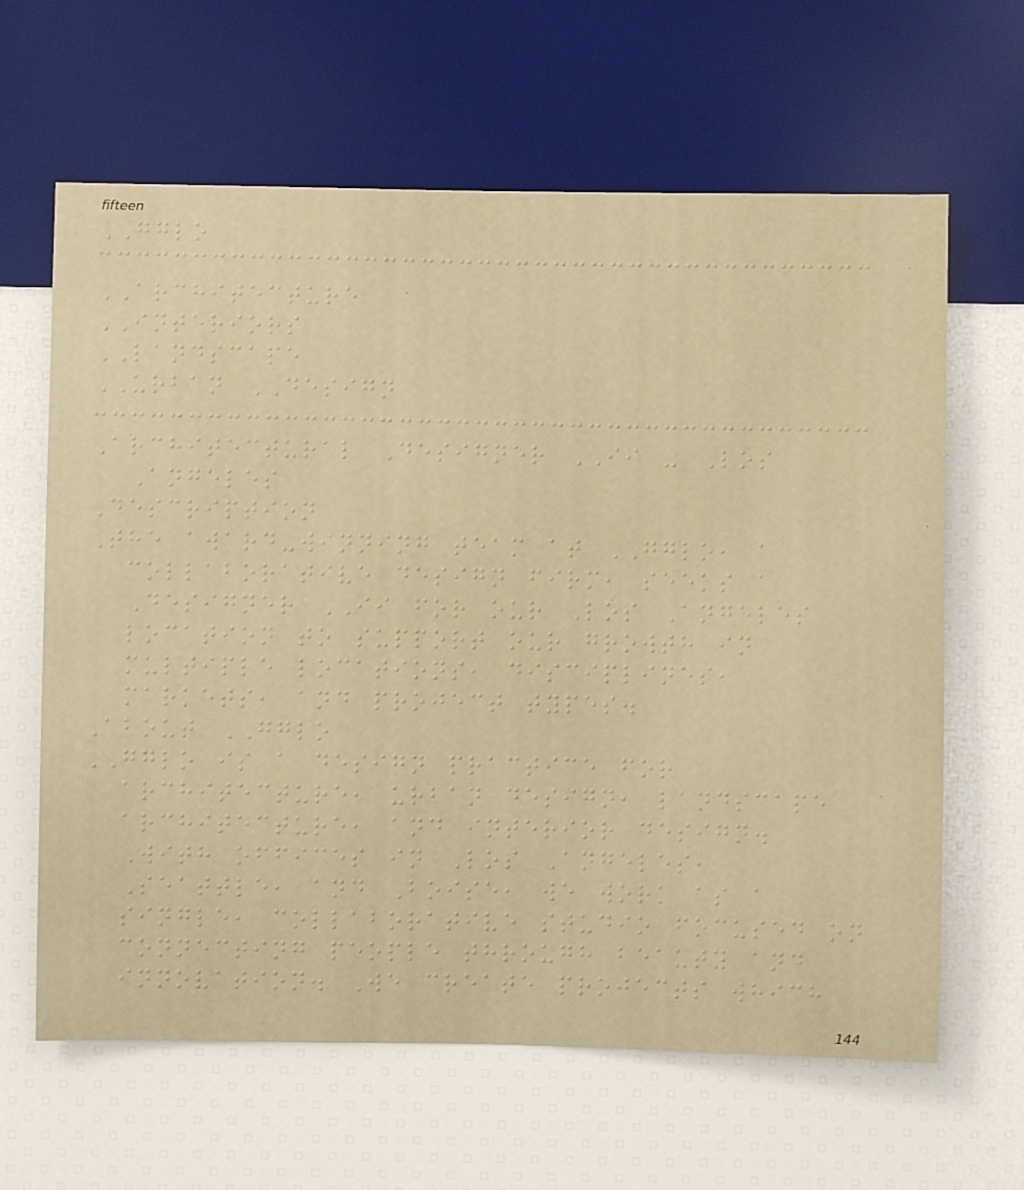GGLO
ARCHITECTURE
INTERIORS
LANDSCAPE
URBAN DESIGN
Architectural Designer II - Los
Angeles
Description
The award-winning team at GGLO, a
collaborative design firm, seeks a
Designer II for our Los Angeles
location to support our growth in
multiple locations, disciplines,
markets, and project types.
About GGLO
GGLO is a design practice for
architecture, urban design, landscape
architecture, and interior design.
With offices in Los Angeles,
Seattle, and Boise, we work as a
single, collaborative studio focused on
connecting people through beauty and
innovation. We create projects which
